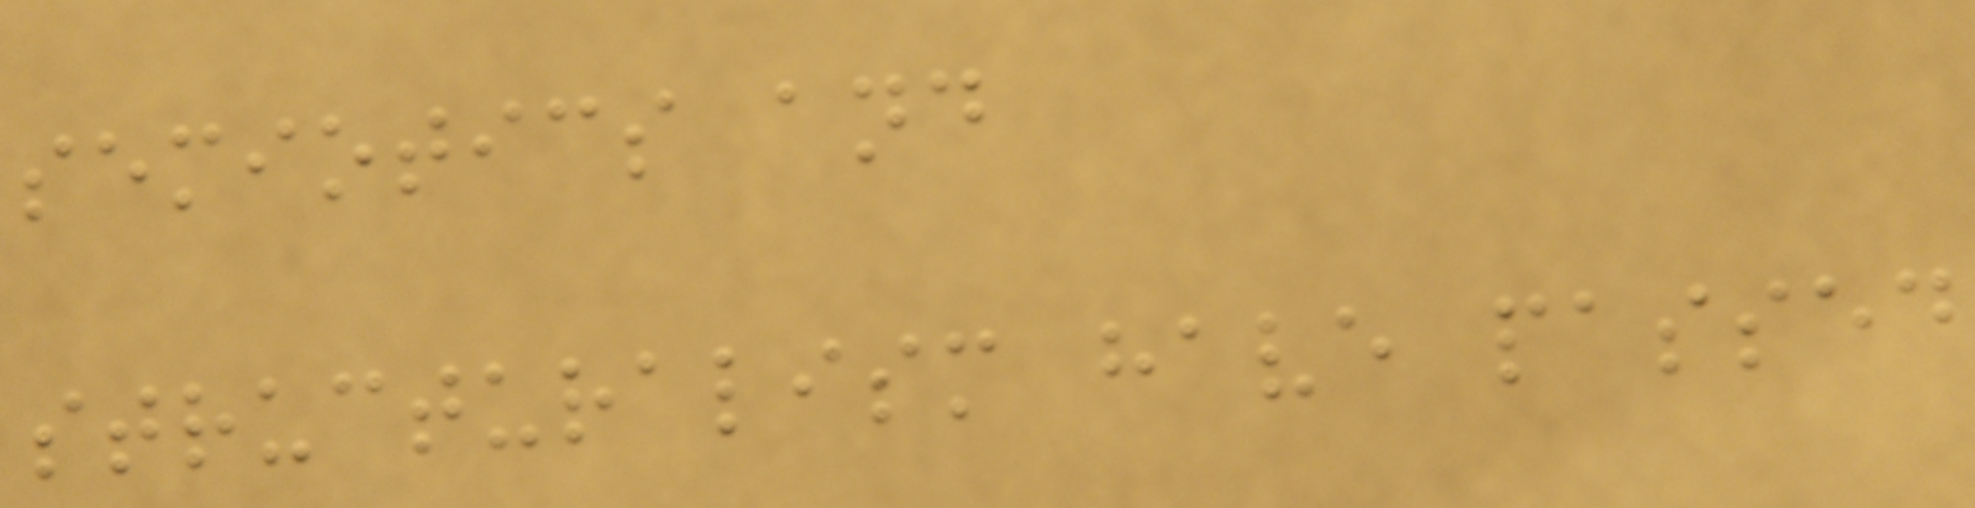semiotics and
structuralism have passed
